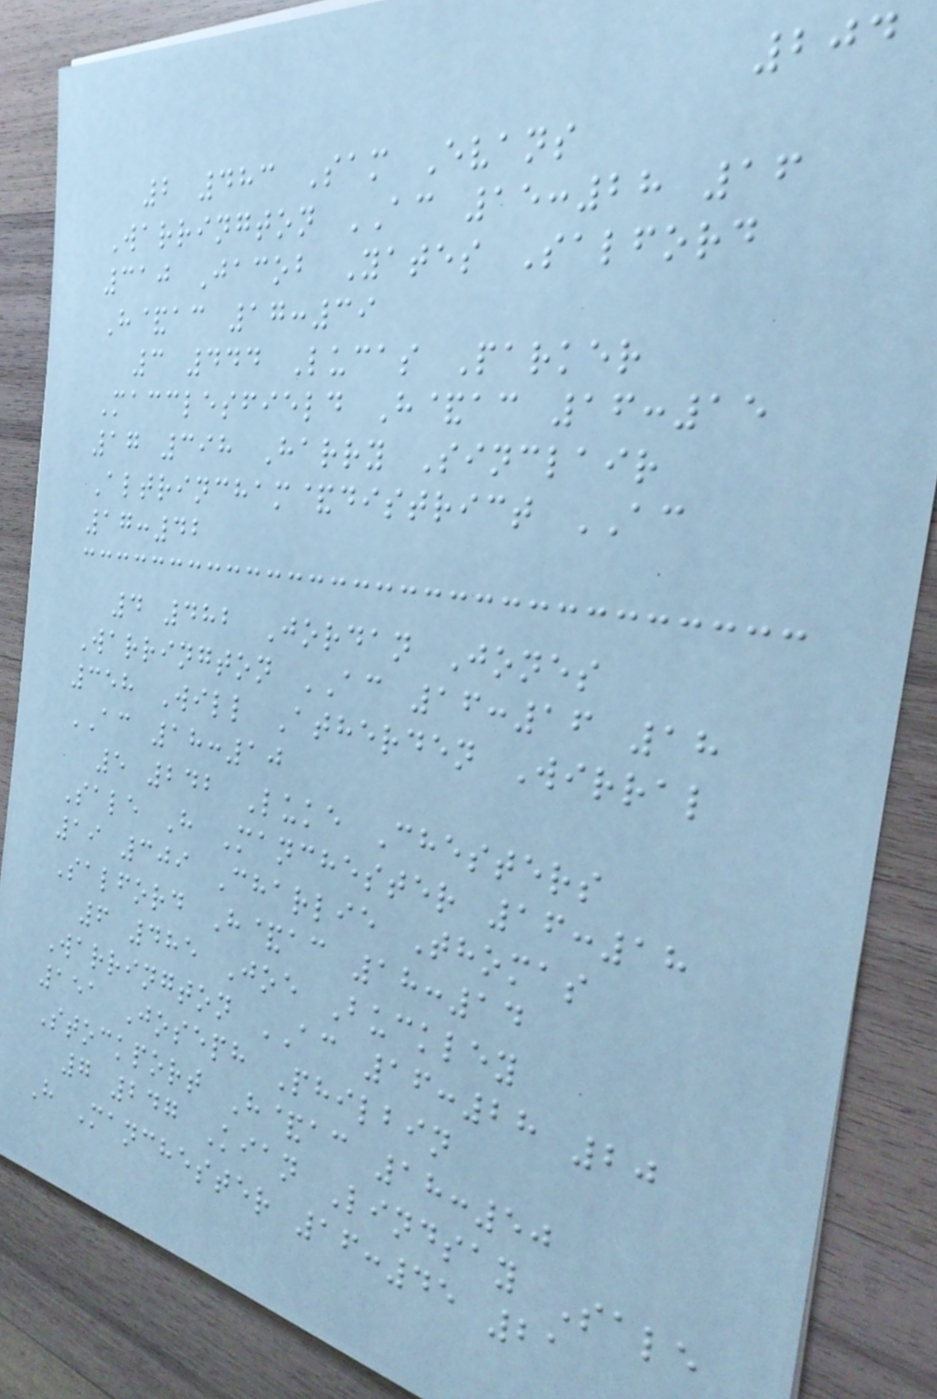204
2 483 Sam Evans
Warrington AC 15:28 16
310 Jacob Yates Salford
H&ac 17:39
3 444 Lucas Parker
Macclesfield H&ac 16:15
17 398 Harry Sinclair
Altrincham&district AC
17:42
4 482 Jordan Jones
Warrington AC 16:16 18
358 Will Atherden Wirral
AC 18:10
5 242 Luke Chesters
Sale H Manchester 16:18
19 309 Charlie Thomas
Salford H&ac 18:14
6 485 Joe Buckley
Warrington AC 16:28 20
151 Joseph Philbin
Stockport H&ac 18:50
7 247 Kian Lindsay Sale
H Manchester 16:45 21
